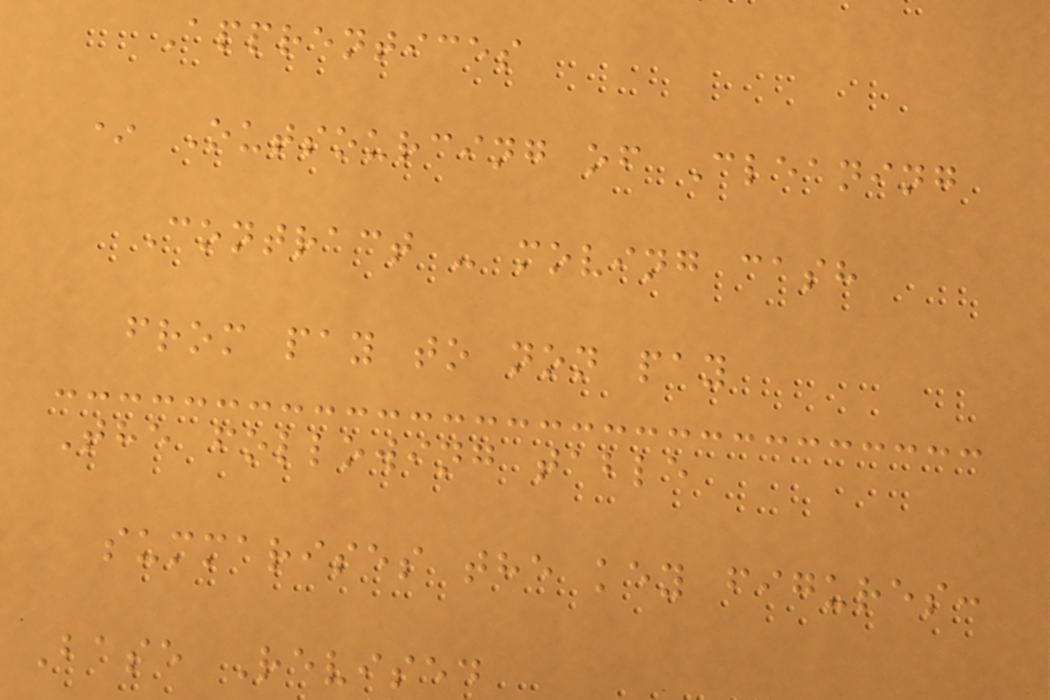Apprentices
* Outsourcing of Cleaning
Contract - moving cash
from pay to non pay
The following table
summarises the key figures:
Base Revised
